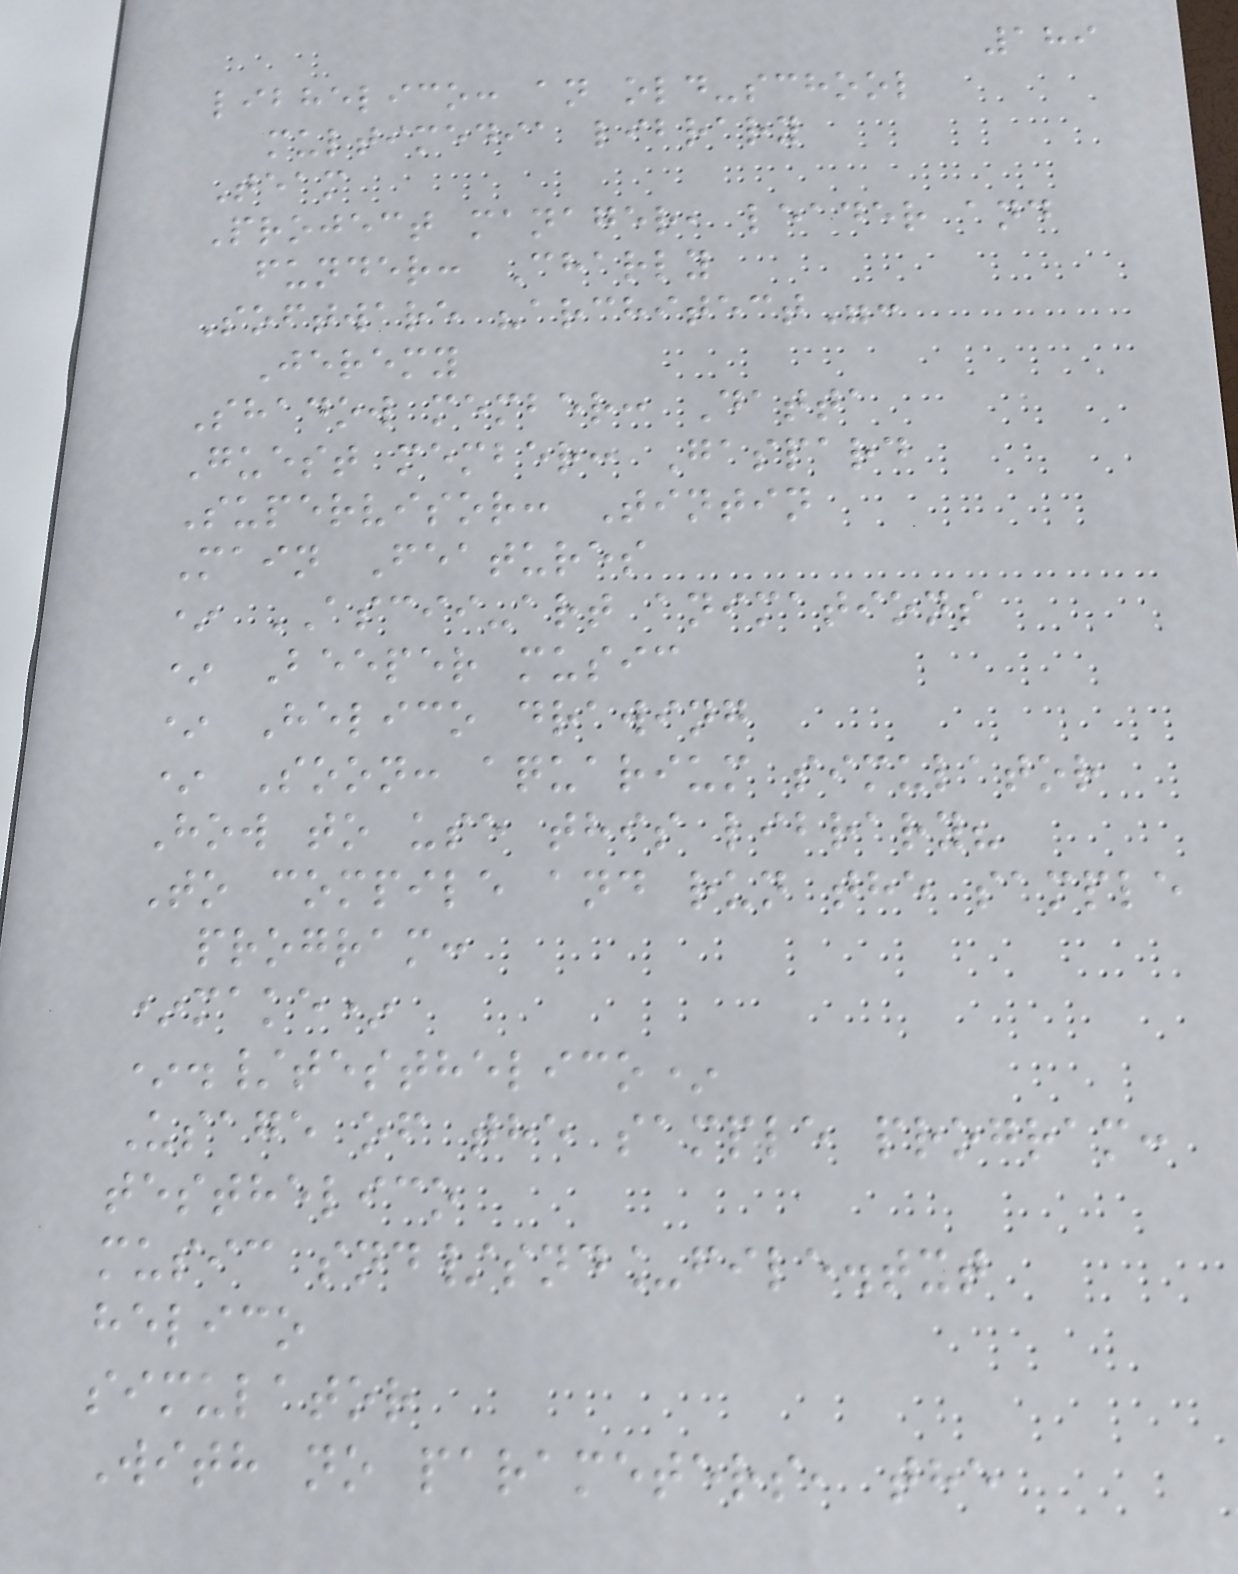189
libhelico: an old-school
multimedia library
Team
Project manager, leader and
funder: Charly
Software "architect":
Jeremy
Shadow member: Datta
Guest member: Gaspard
Supervisor: Tintin
Main Features
* ASCII-art animations
* Beeper music
* Helico drawing
* Soon: aquarium simulator
How to use this library?
To compile and run the sample
program:
*make*
*./testhelico*
Usage of the sample program:
testhelico
music snd/snd_file.txt
helico
simulator
With no parameters, the
